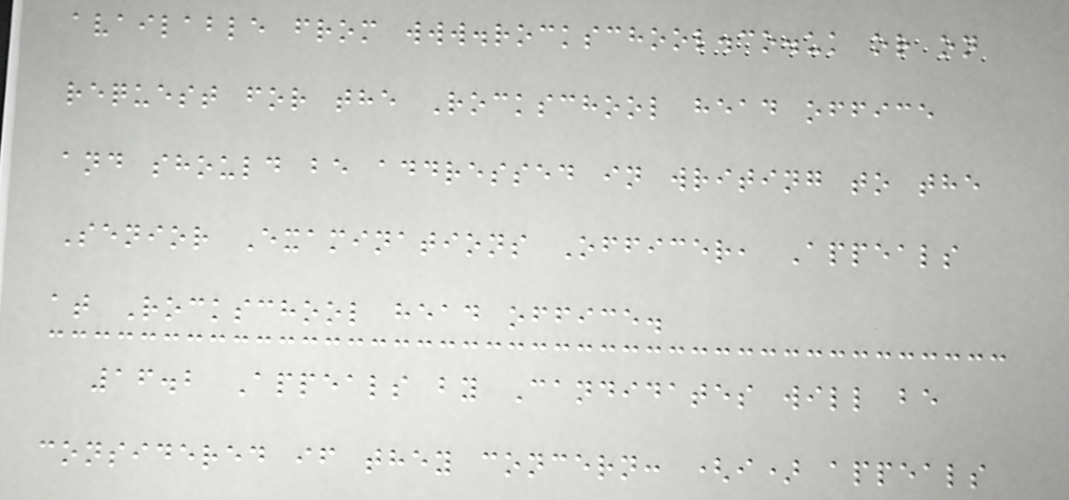available from www.rockschool.co.uk or on
request for the Rockschool head office
and should be addressed in writing to the
Senior Examinations Officer, Appeals
at Rockschool head office.
16.2 Appeals by Candidates will be
considered if they concern: (i) appeals
